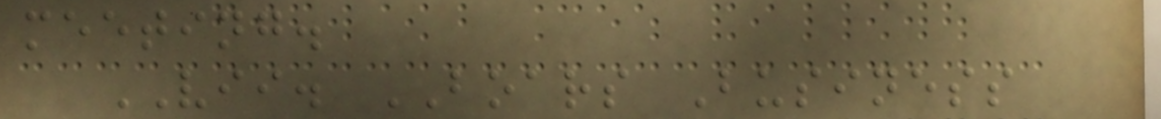meeting.
VII. BOARS Business
